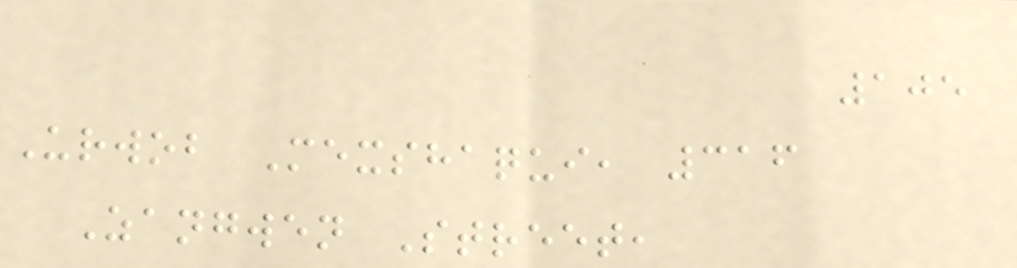105
Urwob Mexshaqui, 316
Zangwen Street,
